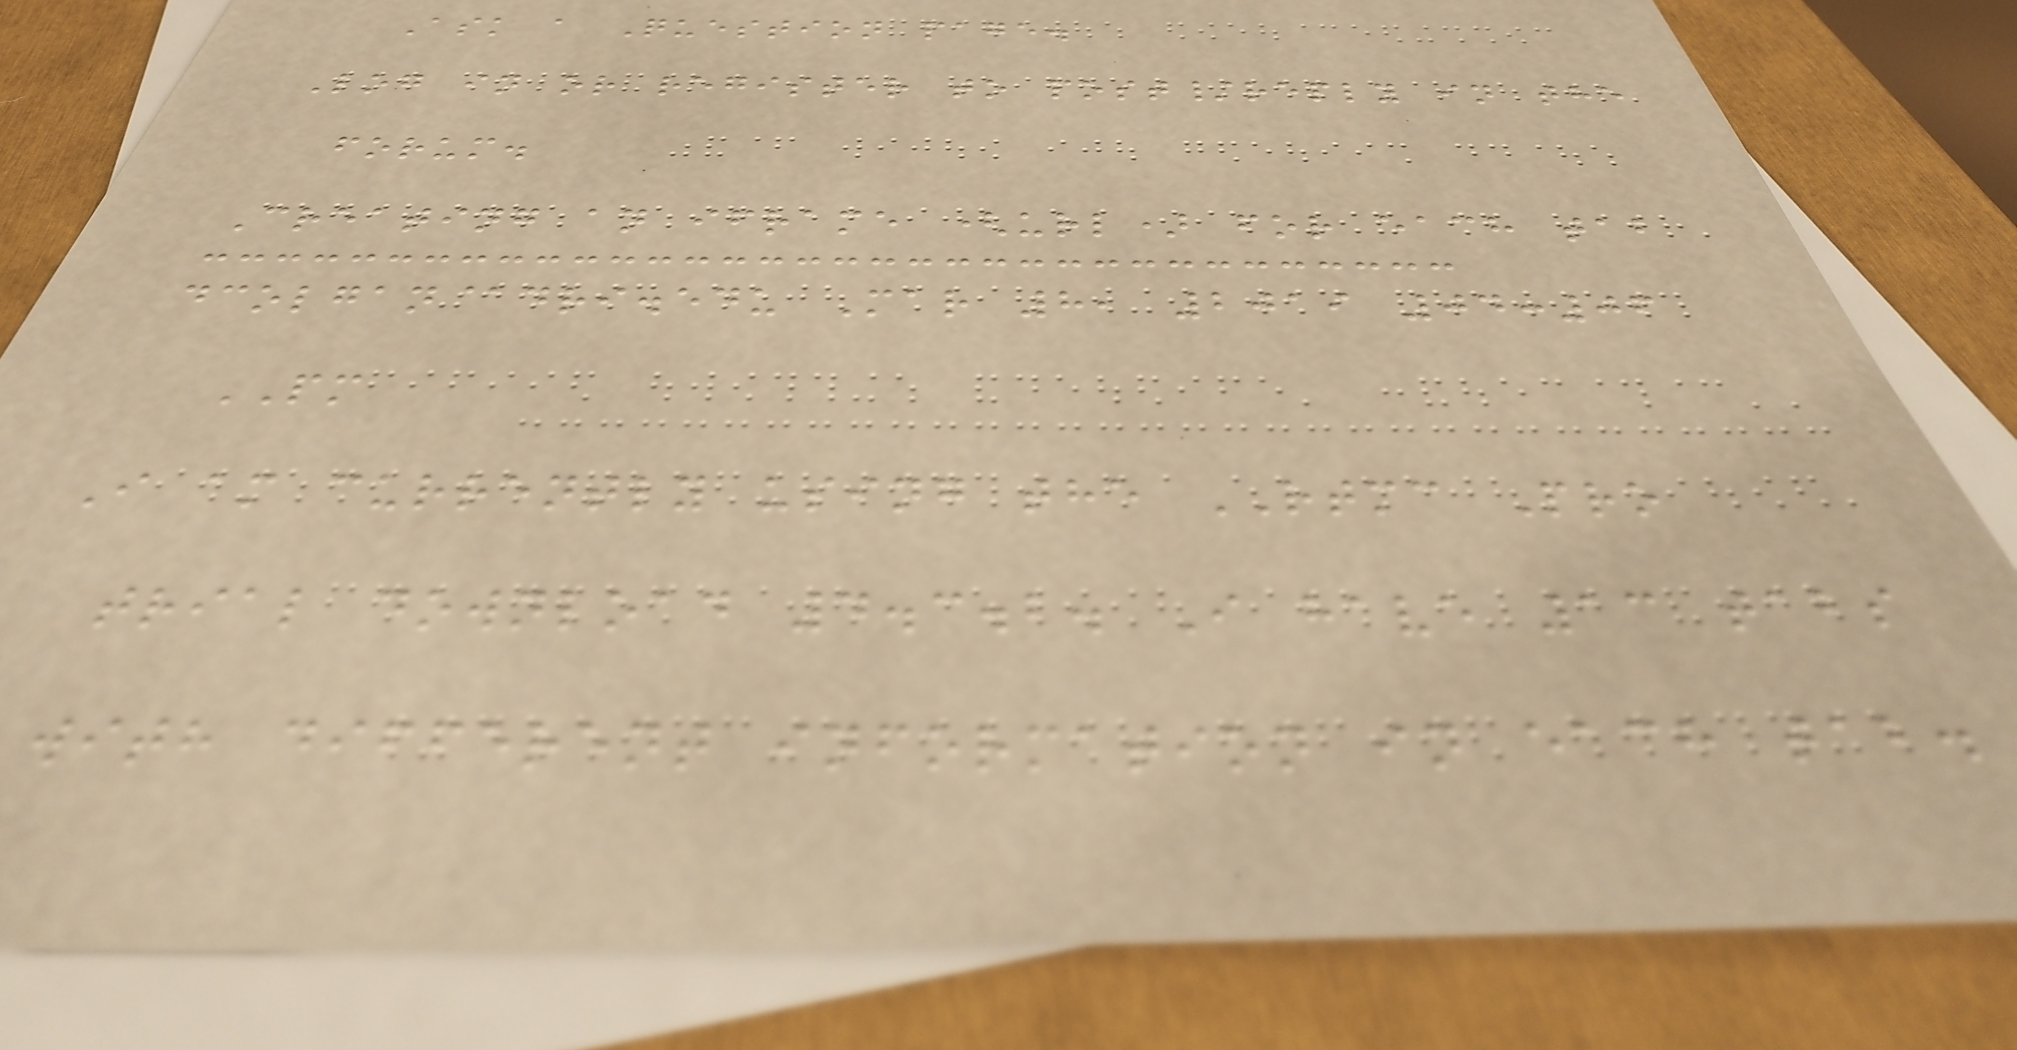Ask a Question page.
Log in or register to post/reply in the
forum.
Creating an iframe (url) for each tab
dcolgan@dri.edu Mar 8, 2019 04:06
PM
I am currently using the RTMC Pro
trial download 4.3.2. I have 13 tabs
with different information in each tab.
